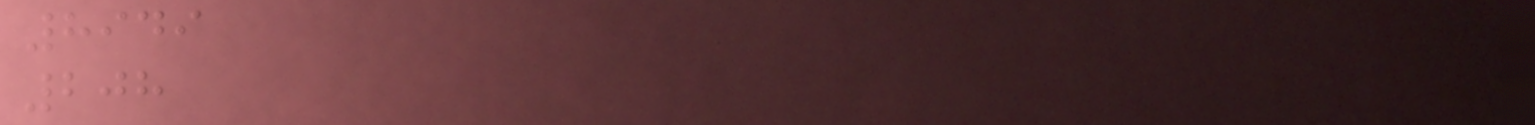8949
208
